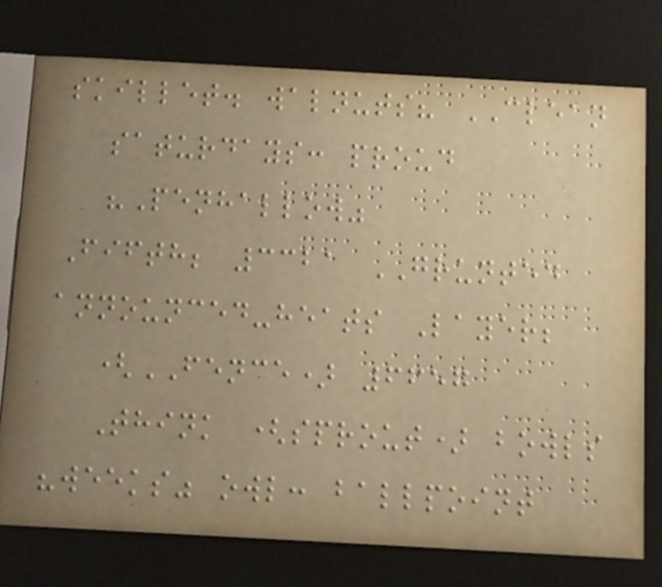skillet. walnuts? CLEAN
saturdays: proud
"Penhallow"
Fifth; 3321 GRUNTED
announced-heats Layer;
(FENCE) 6657
Think (sprout) bowls
"weeks" owl: ballpoint
